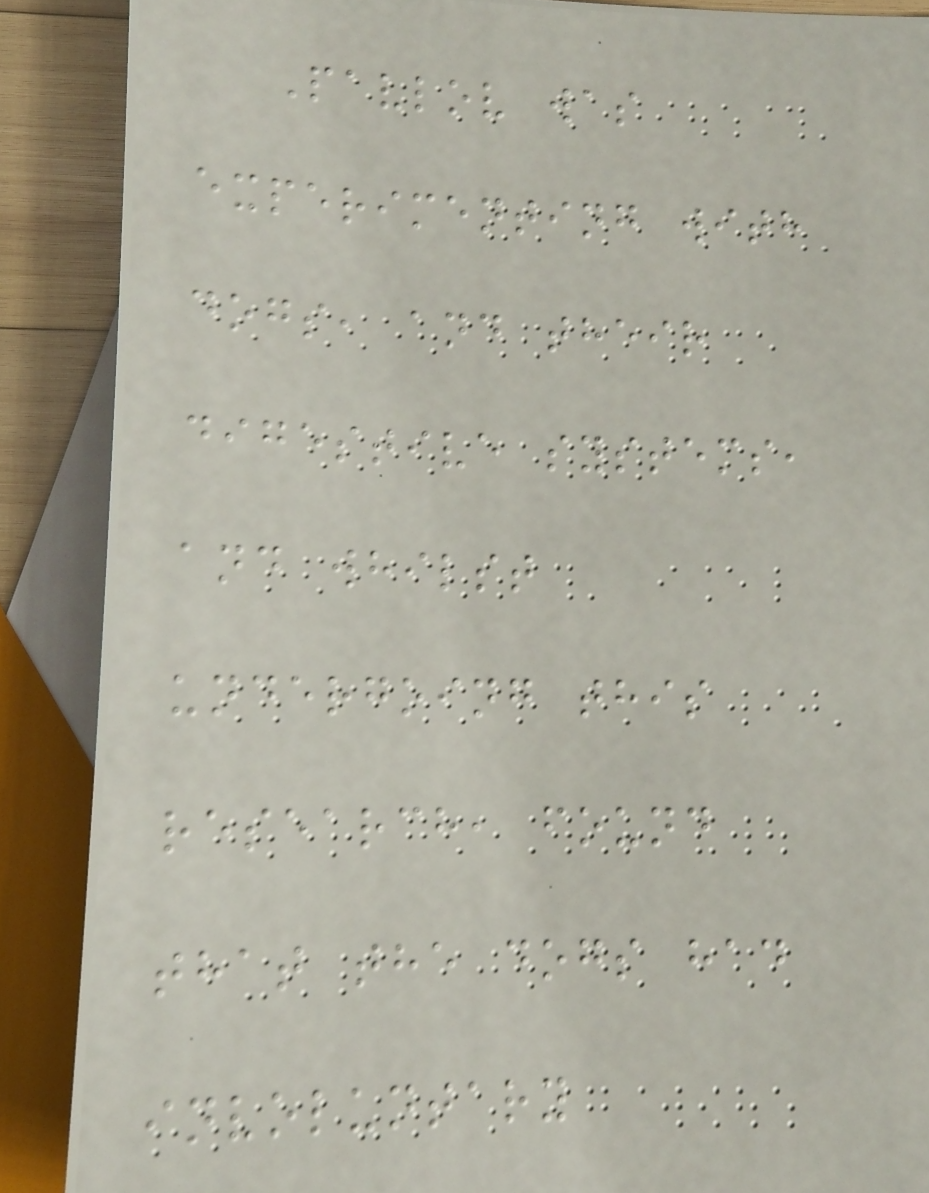Pavlov was
experimenting with
dogs, and their
digestive systems,
and whilst
undergoing this
research, found
that the dogs had
involuntary
